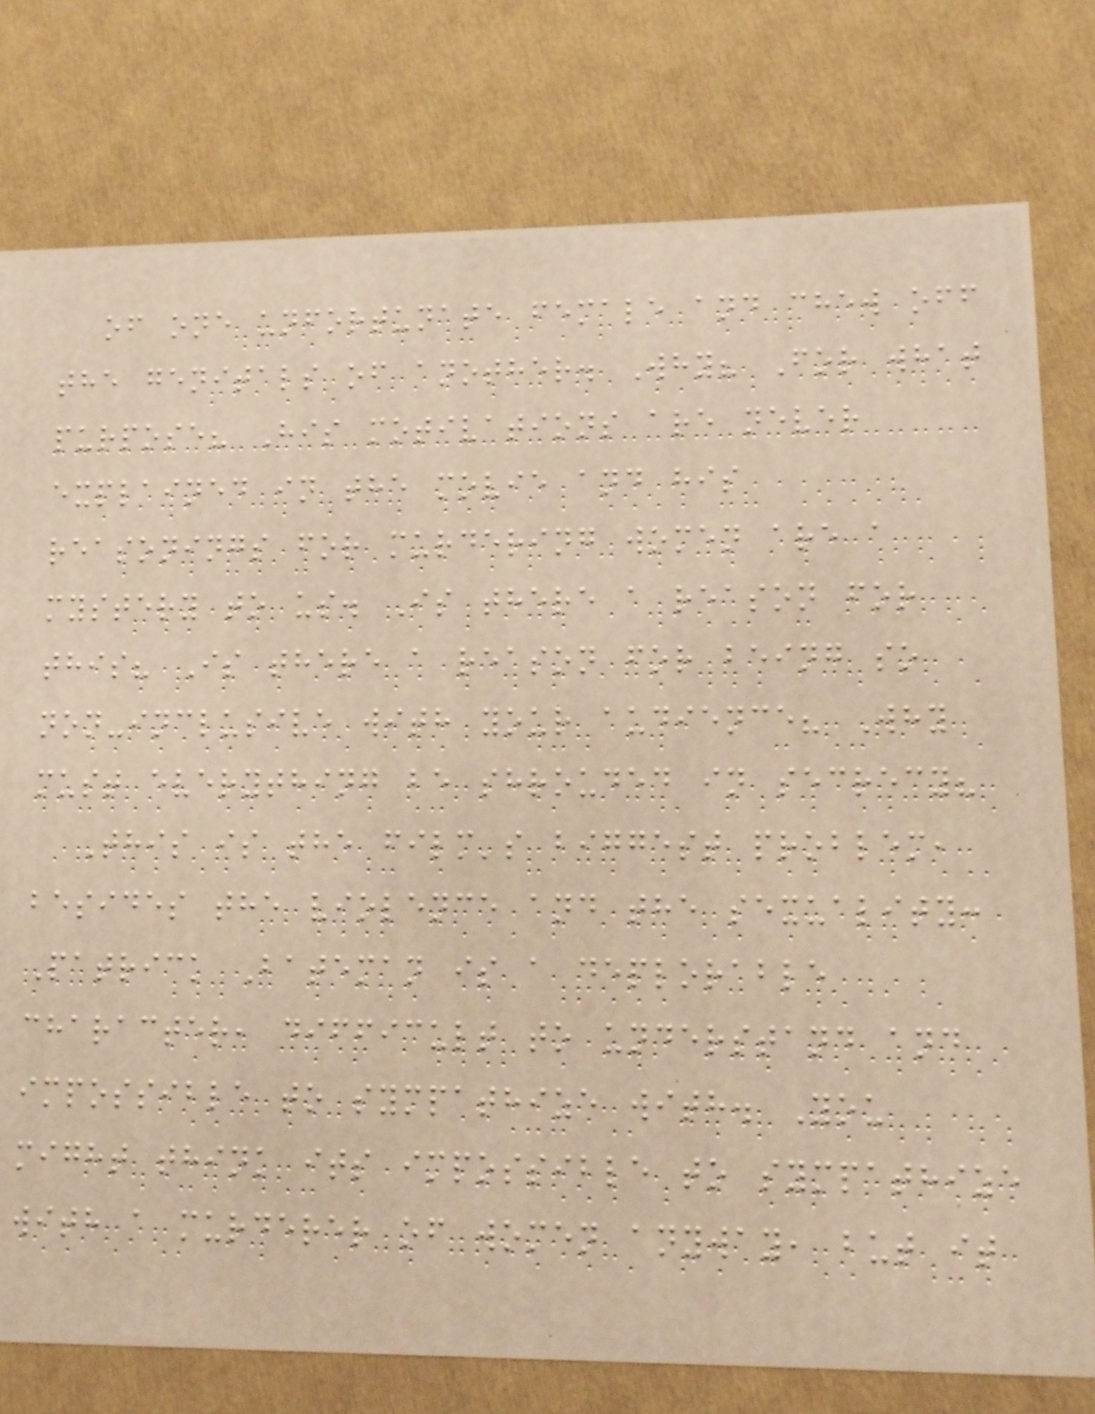of one unfortunate female and chew off
the genitals of another. Why? For what
purpose? His motivations are never
explained in the movie and his
reasonings for murdering women are a
mystery to us. Is there a reason for
this? Is there a reason for being so
non-inclusive with your audience? Why
must everything be shrouded in secrecy?
This is the film's biggest problem,
besides the violence and the sexuality:
Patrick Bateman is a deplorable
character, difficult to understand and
impossible to sympathize with. You
might think its impossible to sympathize
with a murderer of women anyway, but it
